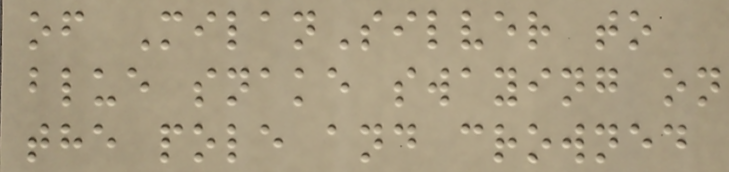of MilanSilver to
blue snake swaying on
the pole and crowned
